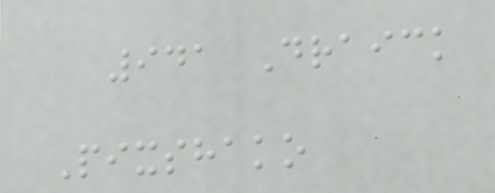941 Draick
Pixshako
